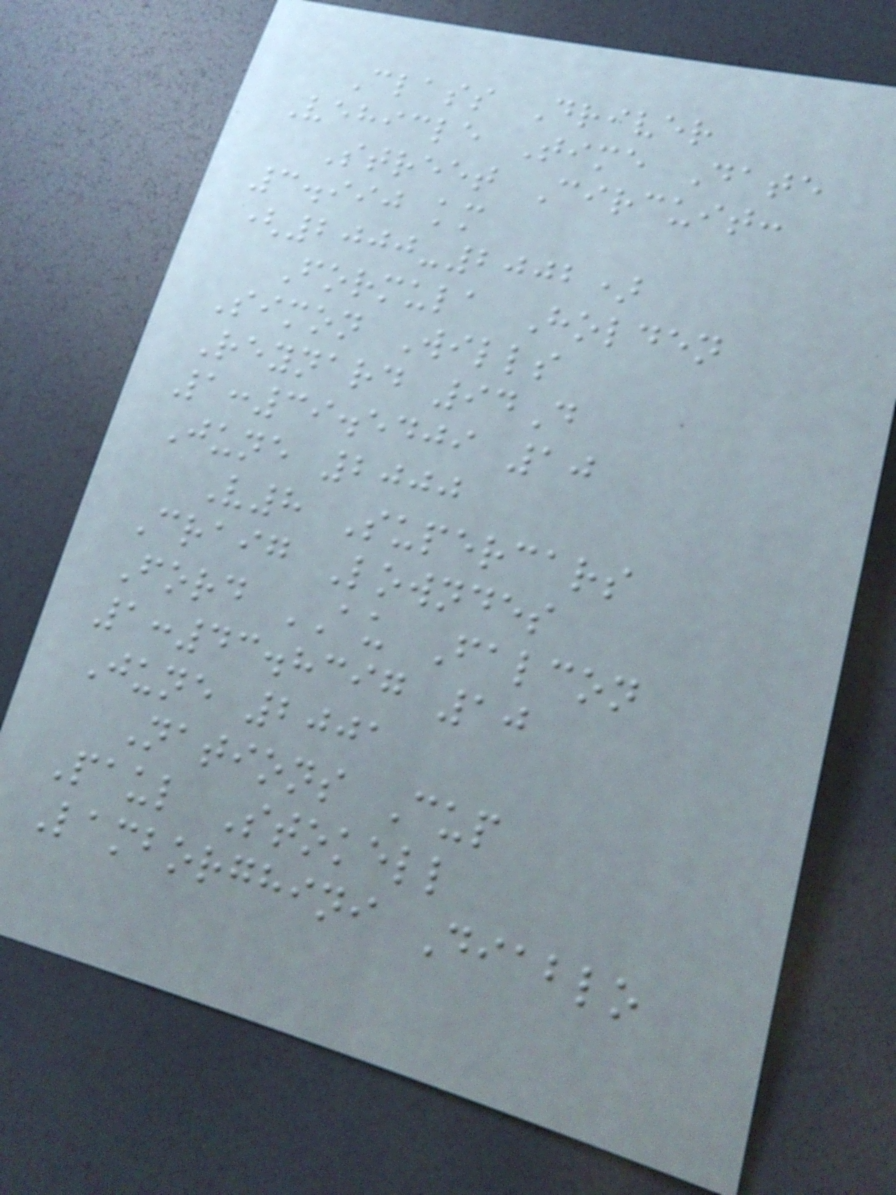Class Driver
Vehicle Time Date
Street Circuit:
3.990 km
(2000-2002)
Formula Holden
Simon Wills
Reynard 94D
1:39.5409 10
June 2000
V8 Supercars
Craig Lowndes
Ford AU Falcon
1:43.8397 10
June 2001
Nations Cup
Paul Stokell
Lamborghini Diablo
